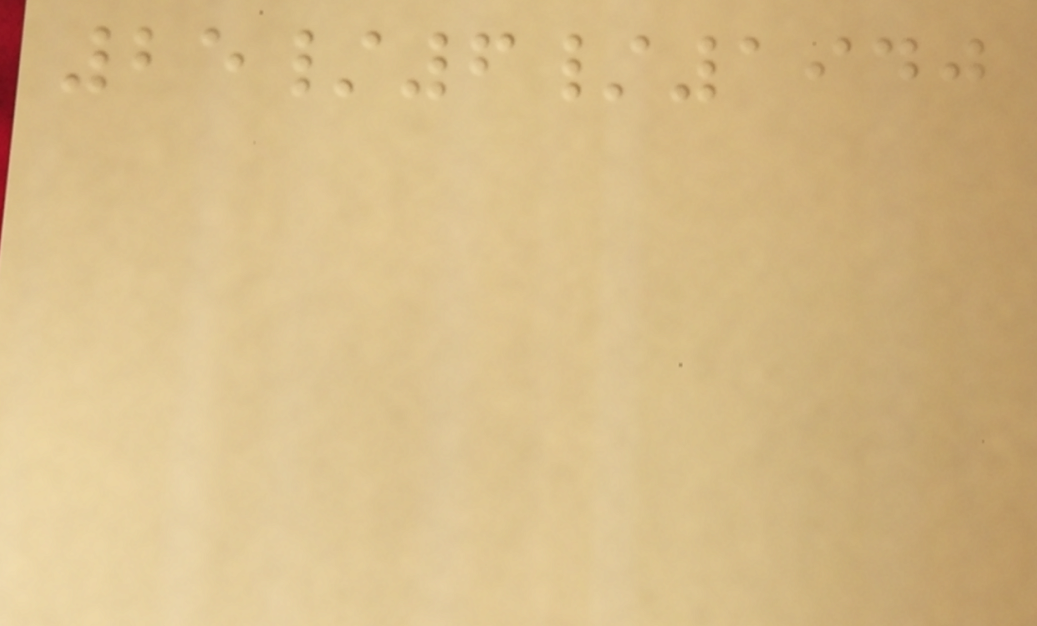25/6/1940
